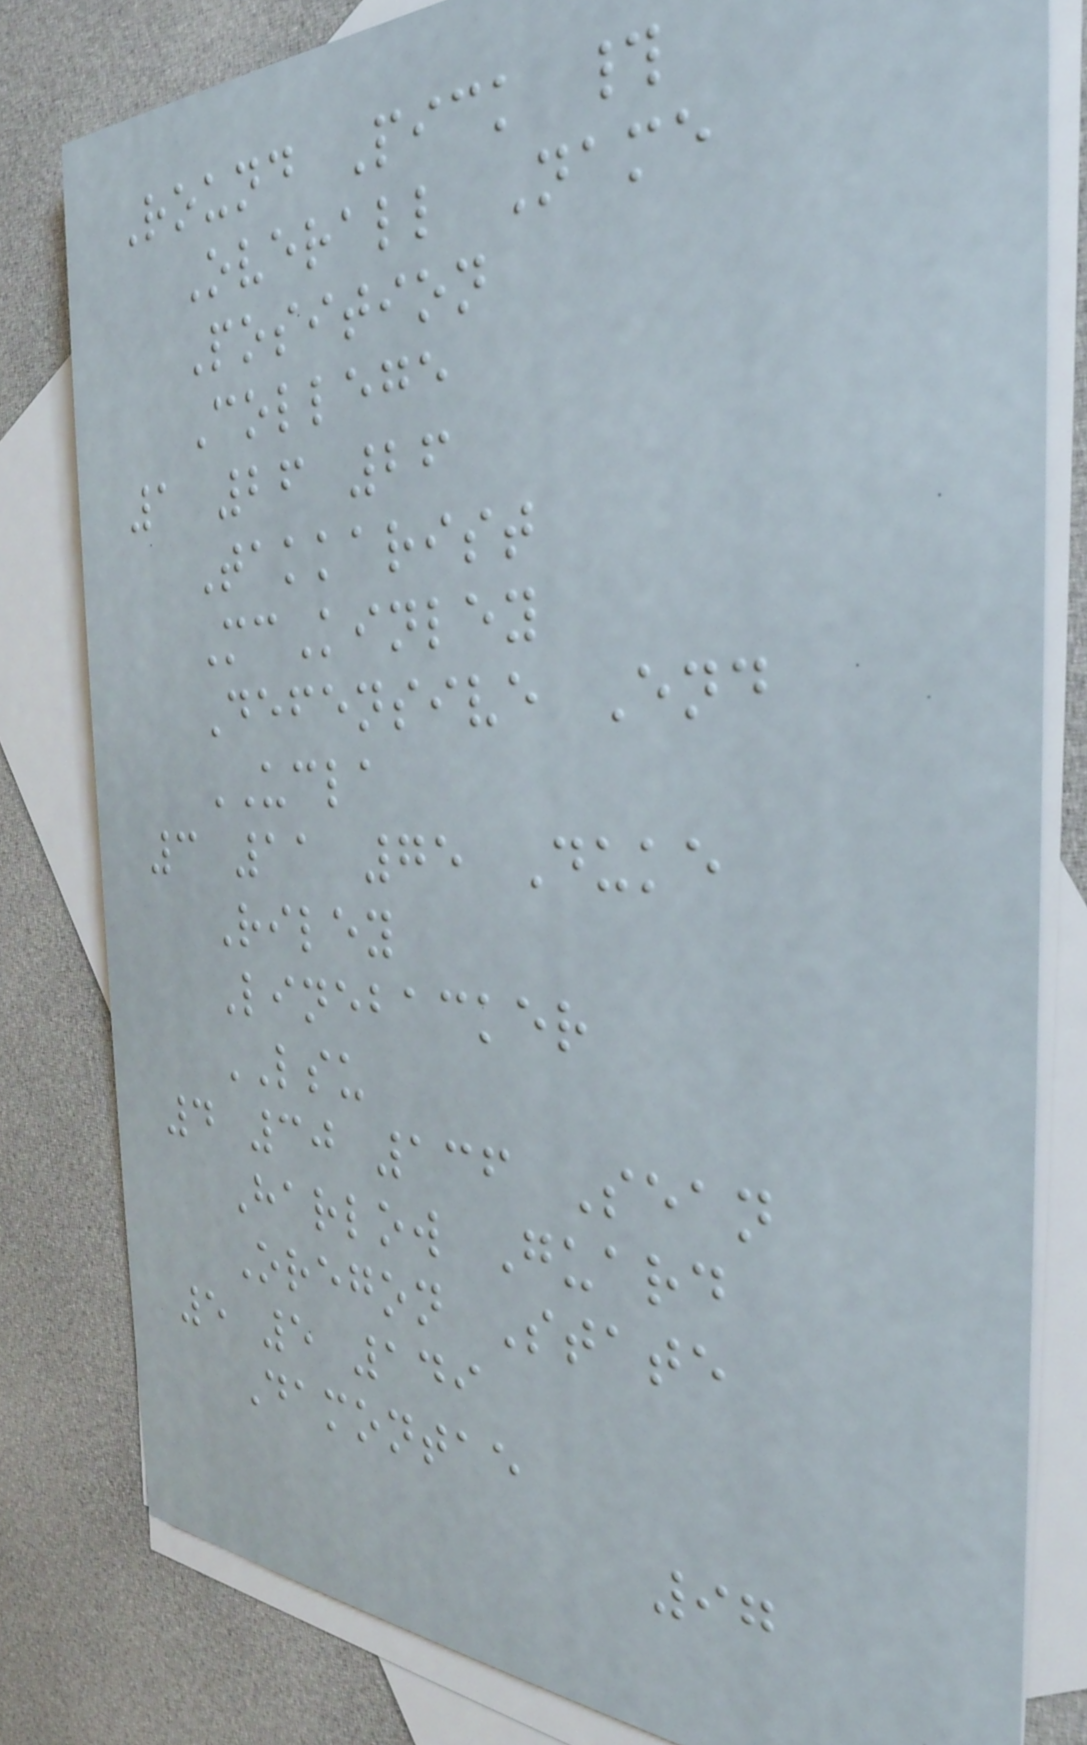Round Pick #
Overall Name
Position
College
1 26 26
Takkarist
McKinley
Defensive End
UCLA
3 11 75 Duke
Riley
Linebacker
LSU
4 30 136 Sean
Harlow Guard
Oregon State
5 5 149
Damontae
97
